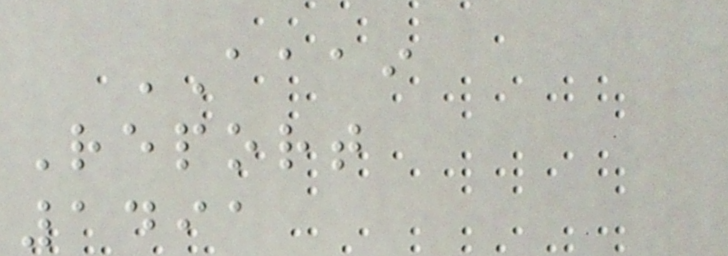AAAI
Report
1491
